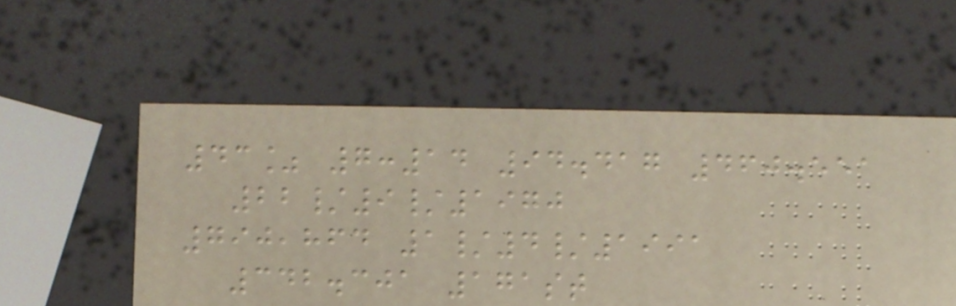43% 7:14 94.417 460.551
22/9/1970
790,864 1/4/1991
342.301 171st
